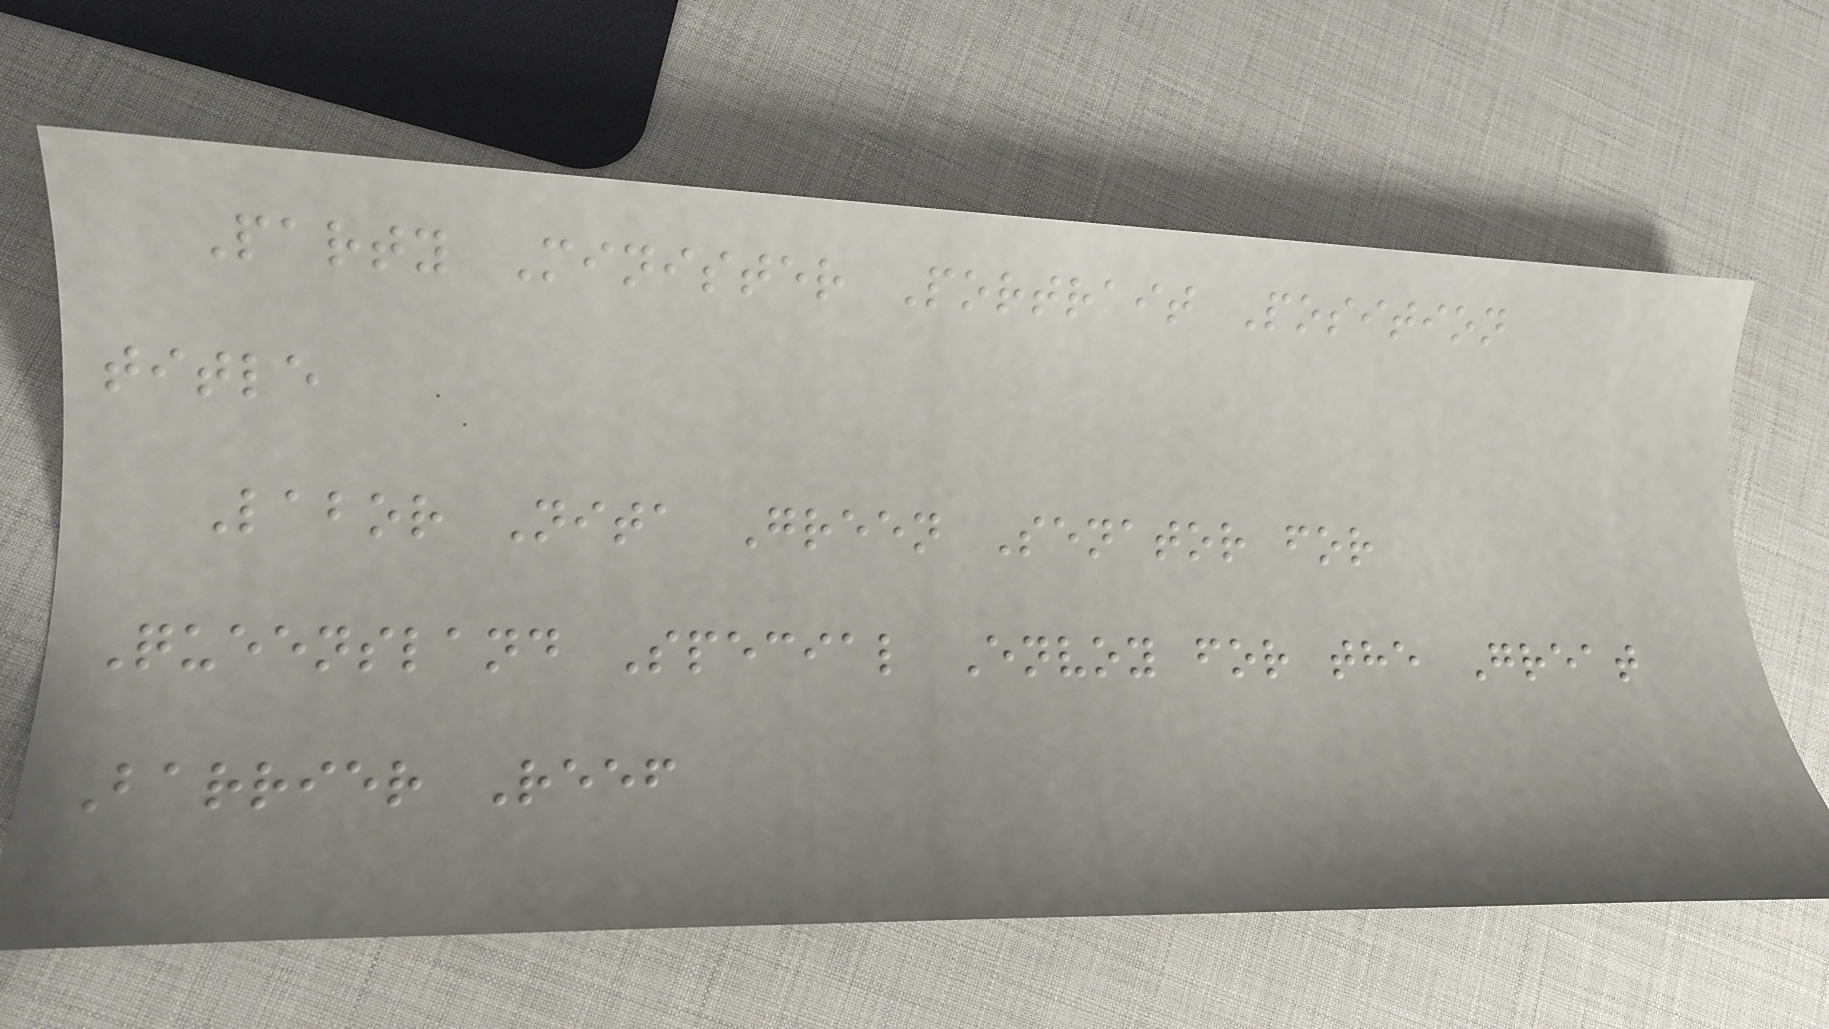Party Minister Portrait Position
title
Labor Nita Green Senator for
Queensland Special Envoy for the Great
Barrier Reef
